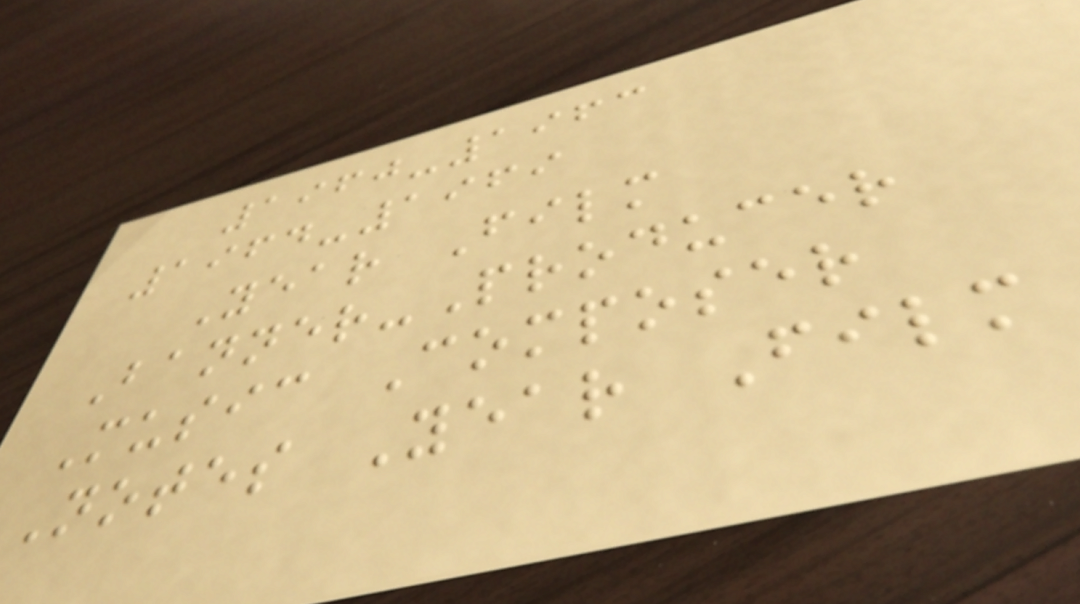1960-1963
1964-1969
Year Film
Banner-Producer
Music Composer
Notes Year Film
